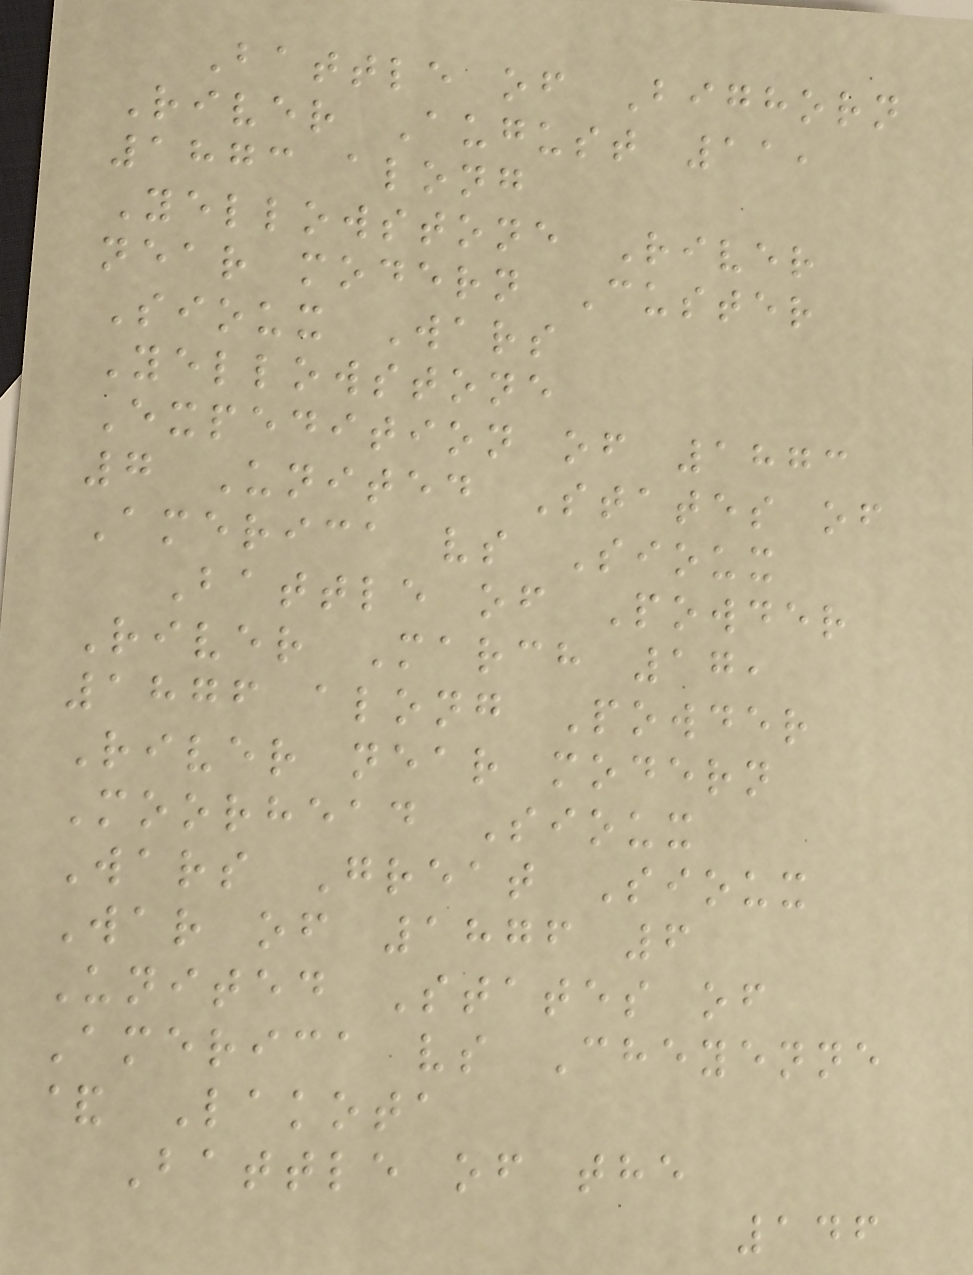Battle of Bighorn
River August 11,
1873 along
Yellowstone River
near modern Custer
Sioux Wars
Yellowstone
Expedition of 1873
7 United States of
America vs Sioux
Battle of Powder
River March 17,
1876 along Powder
River near modern
Moorhead Sioux
Wars Great Sioux
War of 1876 6
United States of
America vs Cheyenne
& Lakota
Battle of the
146
